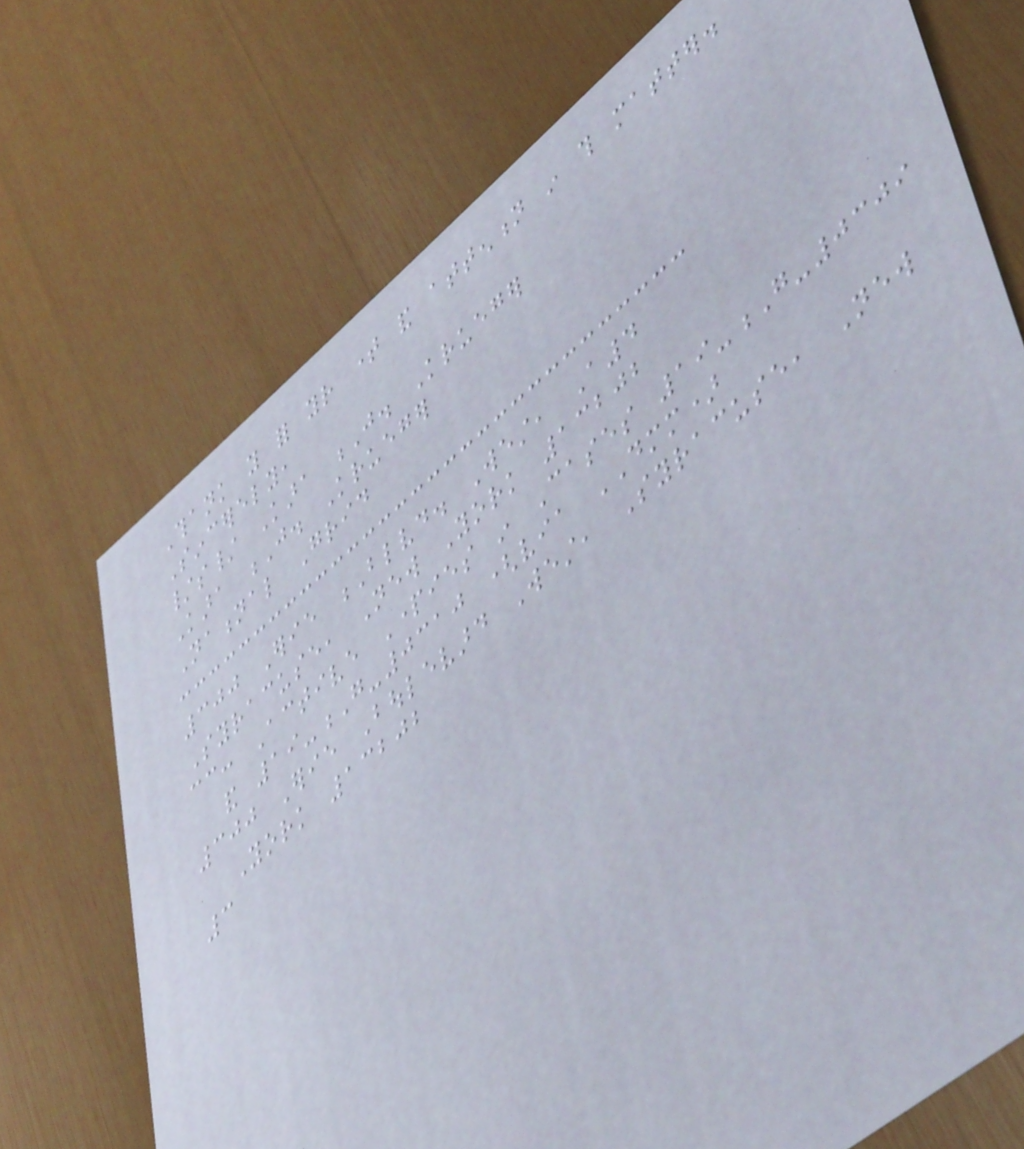Thank you for your time and attention in this matter.
Sincerely,
/s/ Kara J. Krueger
Kara J. Krueger
National Grid
300 Erie Blvd. West, A4
Syracuse, New York 13202
cc: Active Parties in Cases 19-G-0309
and 19-G-0310 (via DMM)
300 Erie Boulevard West, Syracuse, New
York 13202
3
